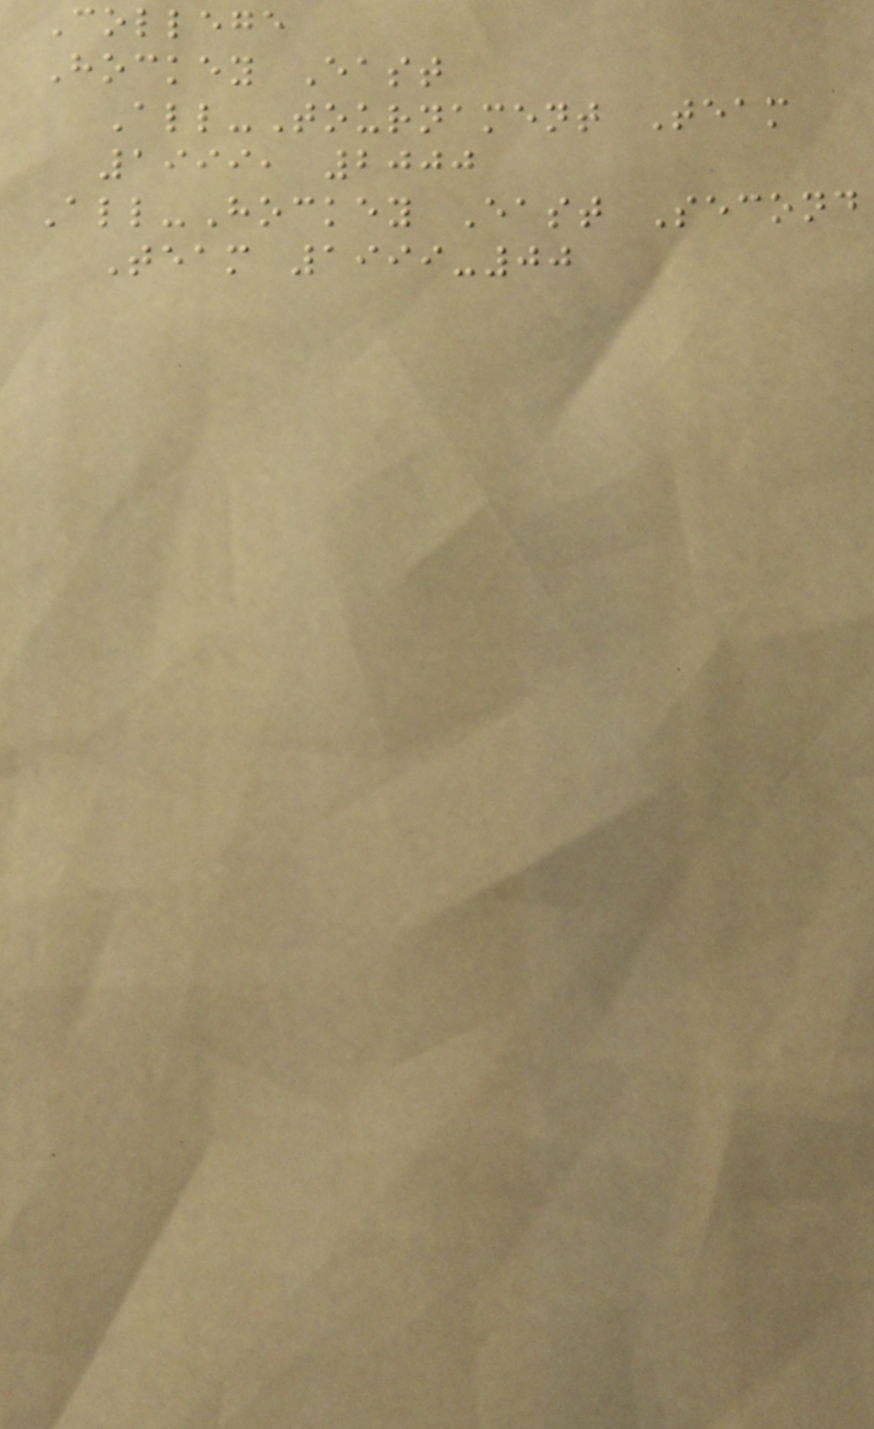College
Hockey East
All-Tournament Team
1999, 2000
All-Hockey East Second
Team 1999-00
